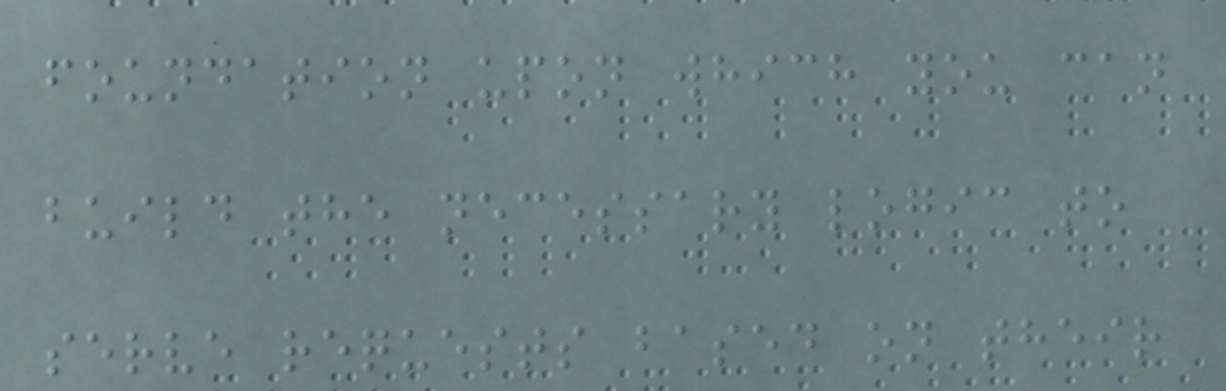foundation upon which you can
build the necessary logic to
serve requests based on their
